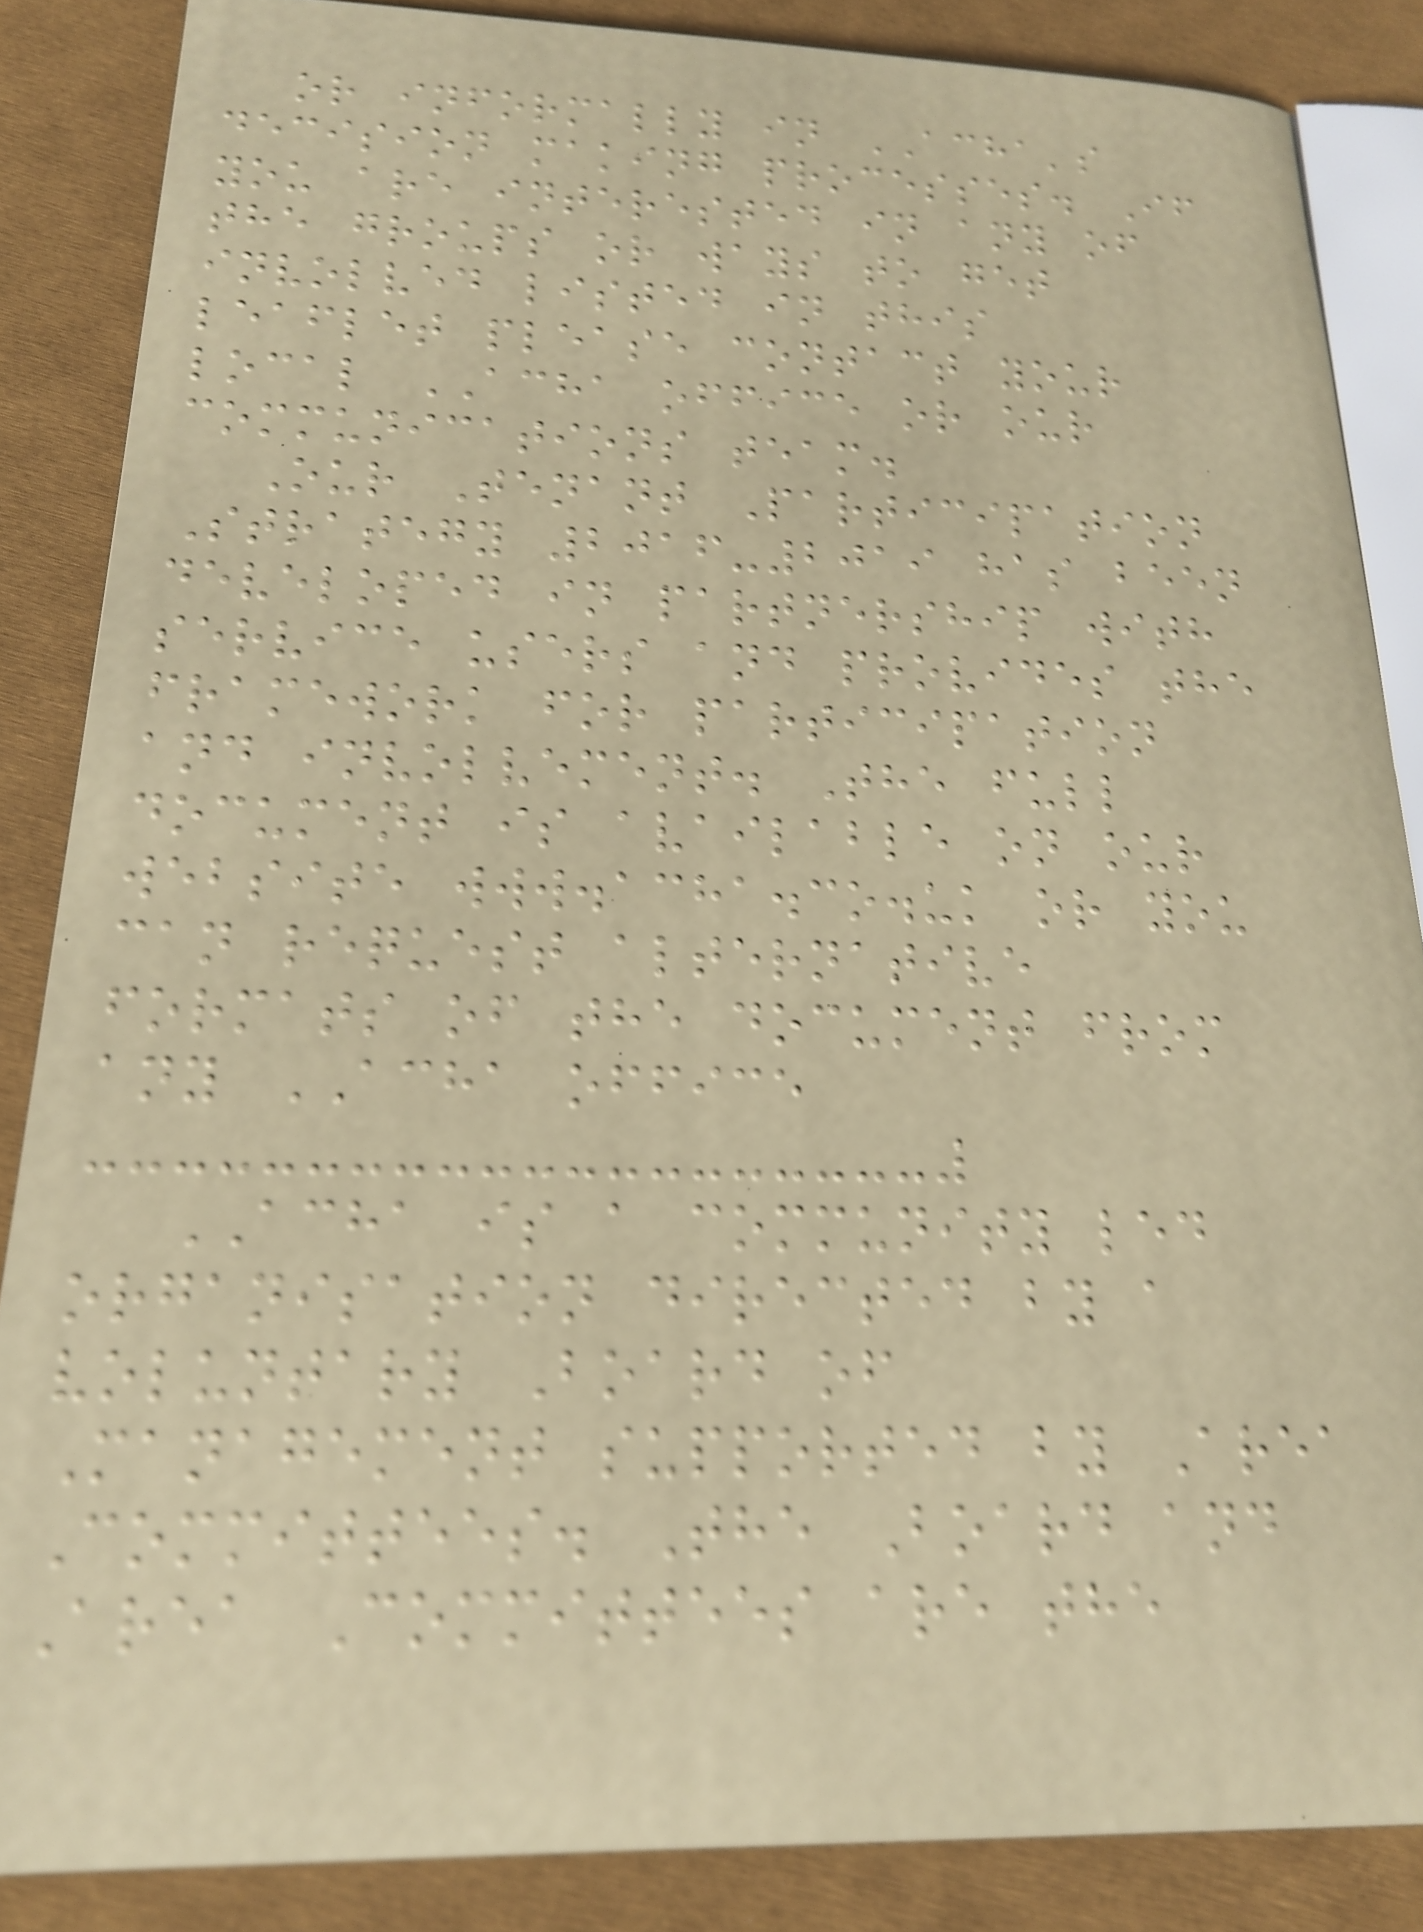or informally in ACHA's
decision making processes. If
you are interested in any of
the groups or ways to get
involved listed in this
leaflet please contact your
local ACHA office or our
communications team.
Our Tenant Participation
Strategy 2016-2019 has been
developed in partnership with
service users and provides the
framework for participation
and involvement. The full
document is available on our
website www.acha.co.uk or you
can request alternative
formats of the document from
any ACHA office
ACHA is a community led
organisation directed by a
voluntary Board of
Management supported by Area
Committees. The Board and
Area Committees are the
